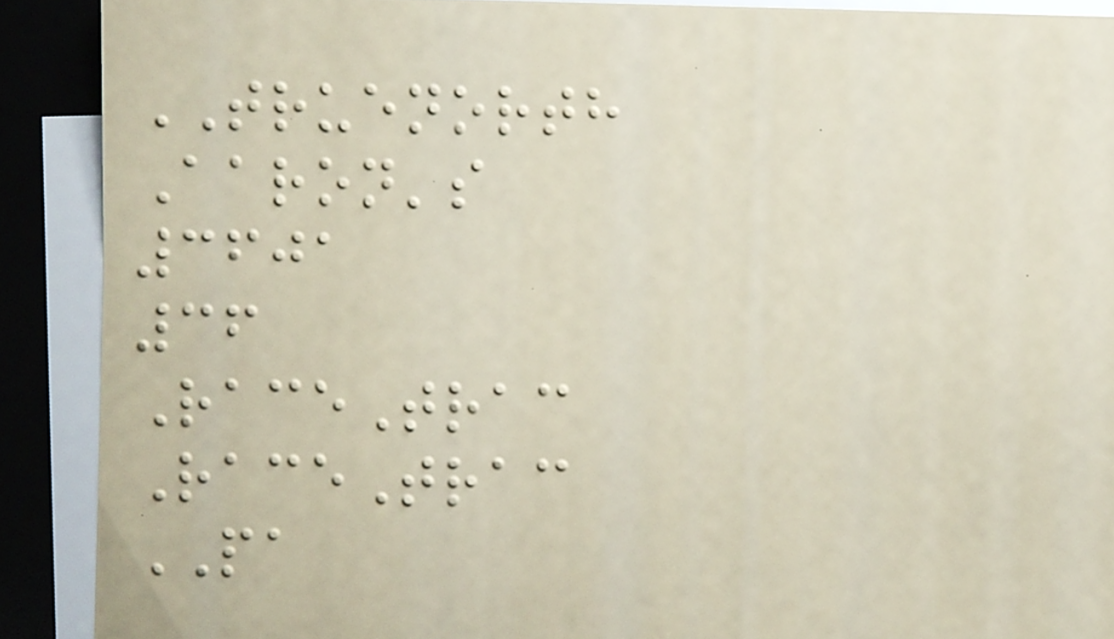TRUENORTH
Aaron's
3601
36
RaceTrac
RaceTrac
PA
